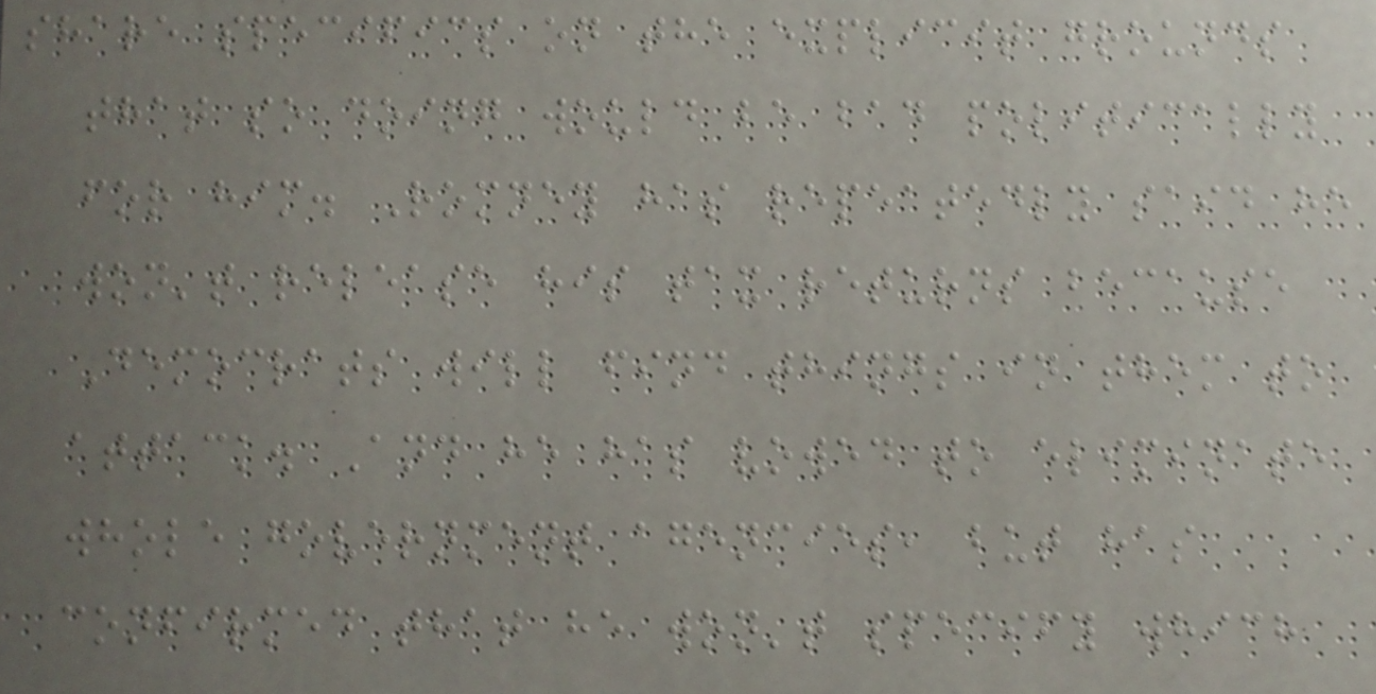share specifics on the explicit grounds
that so doing would be bad politically
for him. Romney has repeatedly said he
won't release his tax returns because
Democrats will find things in them to
attack. And he has vowed to eliminate
whole government agencies, but has
confirmed that he won't specify which
